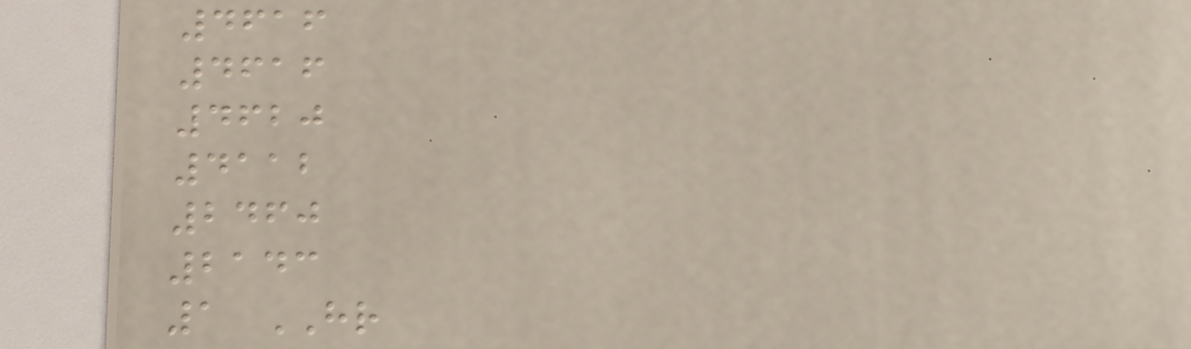4616
4616
4620
4112
2460
2143
1 HR
